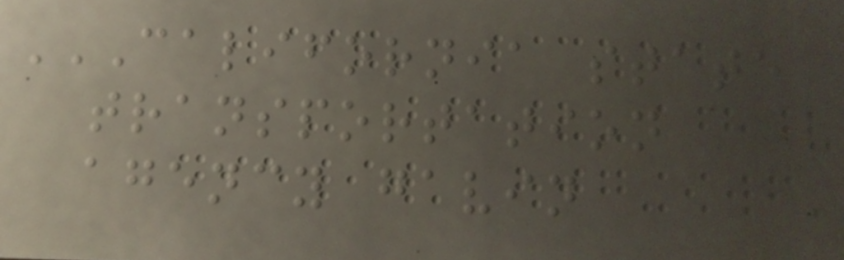CALIFORNIA STATE
TRANSPORTATION
AGENCY GAVIN
